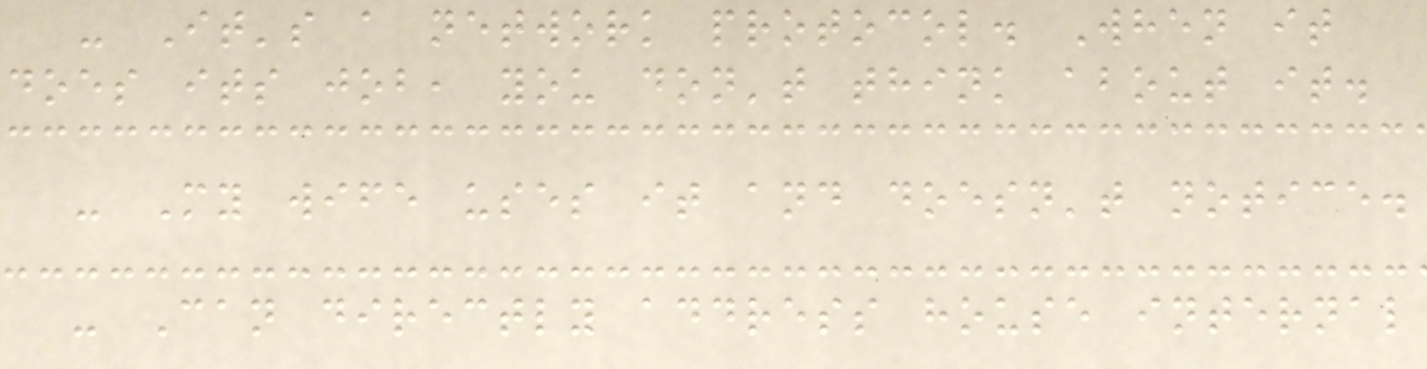- It's a network protocol. When it
does its job, you don't think about it.
- My wife uses it and doesn't notice.
- Can directly address house internal
